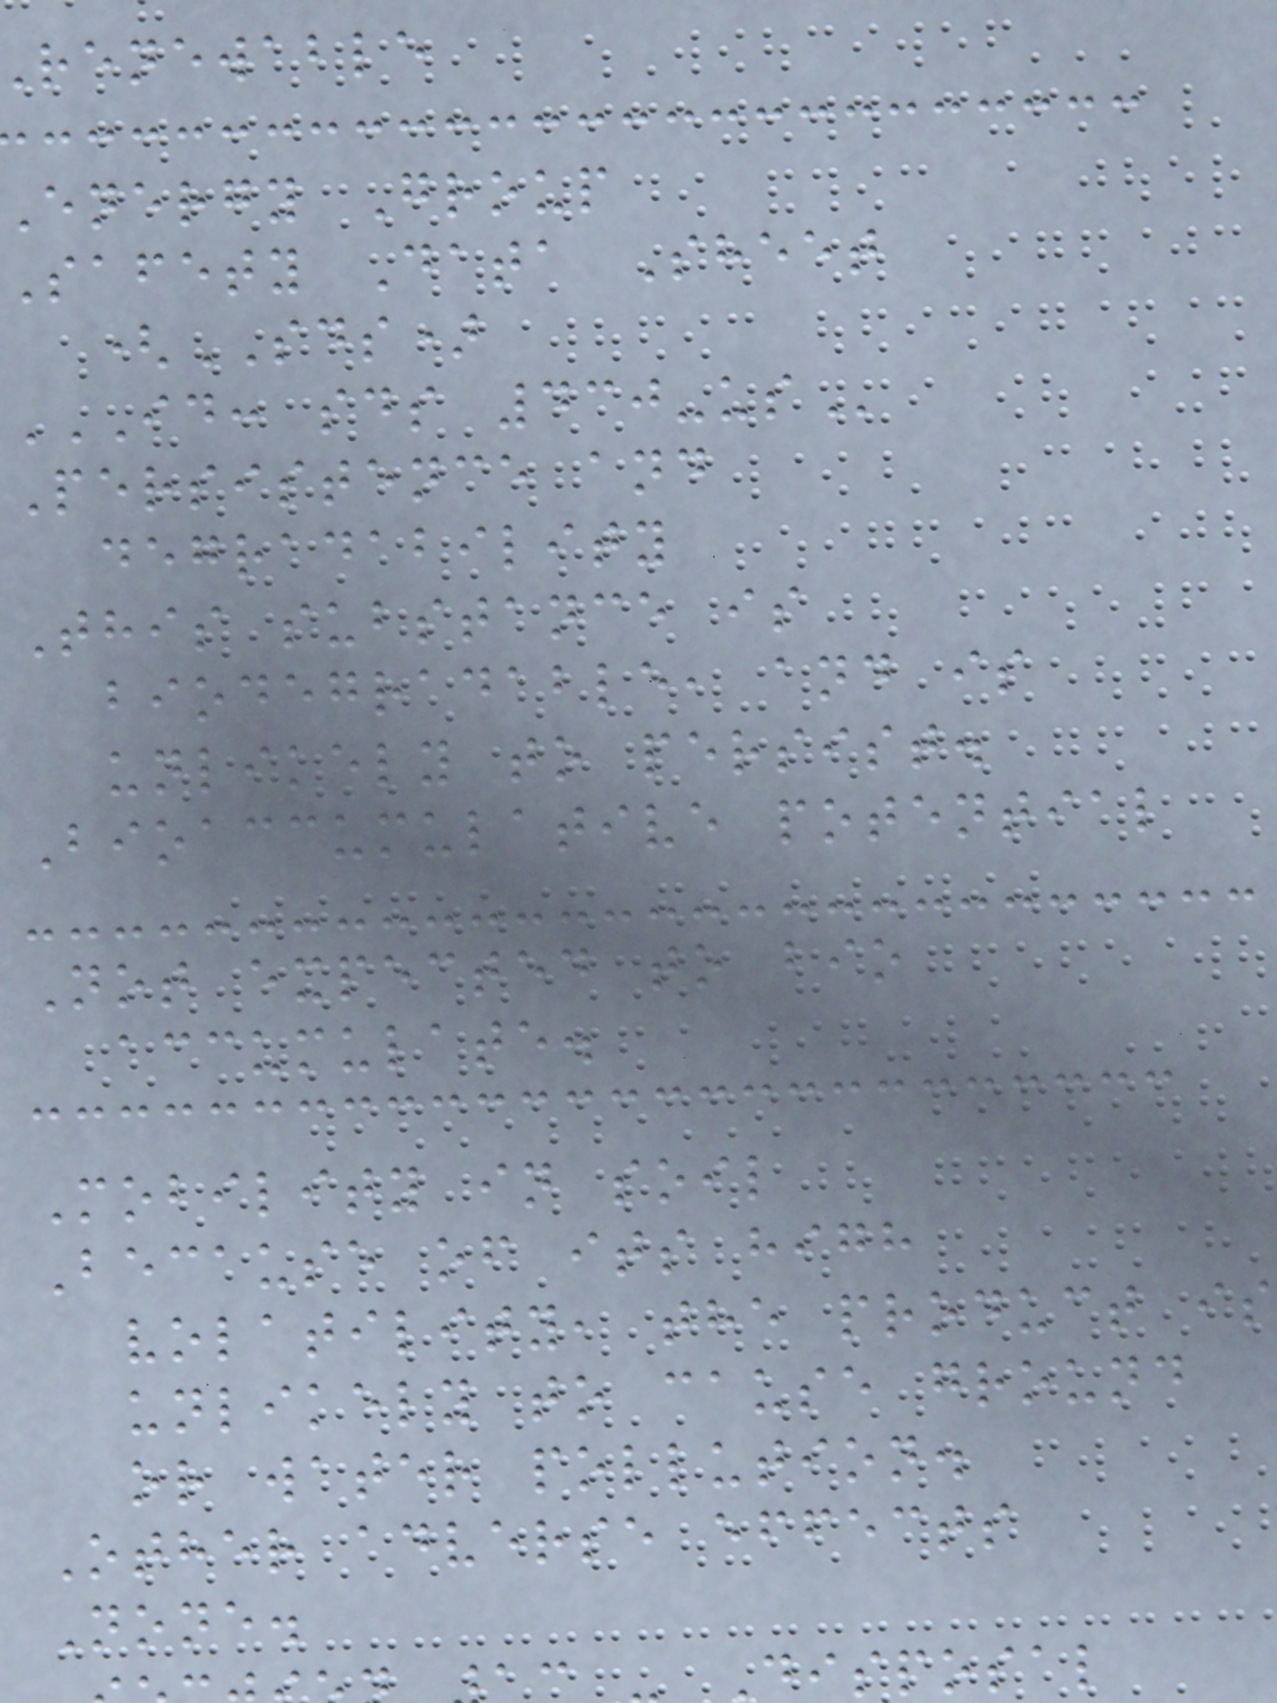renewable
energy Group
Safety Data Sheet
(SDS)
ID: SDS 430-US
Persistence and
degradability
This substance is
biodegradable, and is
unlikely to persist.
Bioaccumulative potential
Not expected to bio
accumulate.
Mobility in soil
Because of its high
volatility, the product is
unlikely to cause ground
or water pollution.
Other adverse effects
None.
disposal
